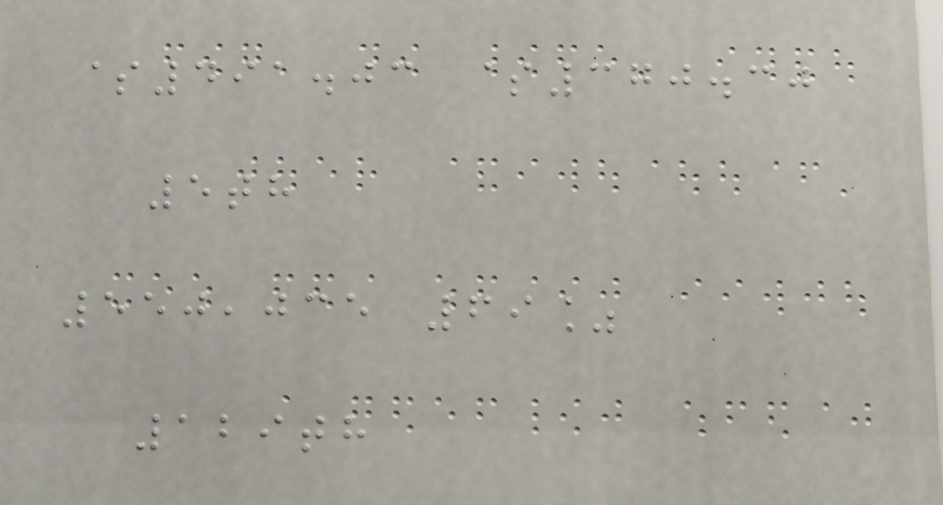$491.03 $370.30
5th
550,035 69%
129th
